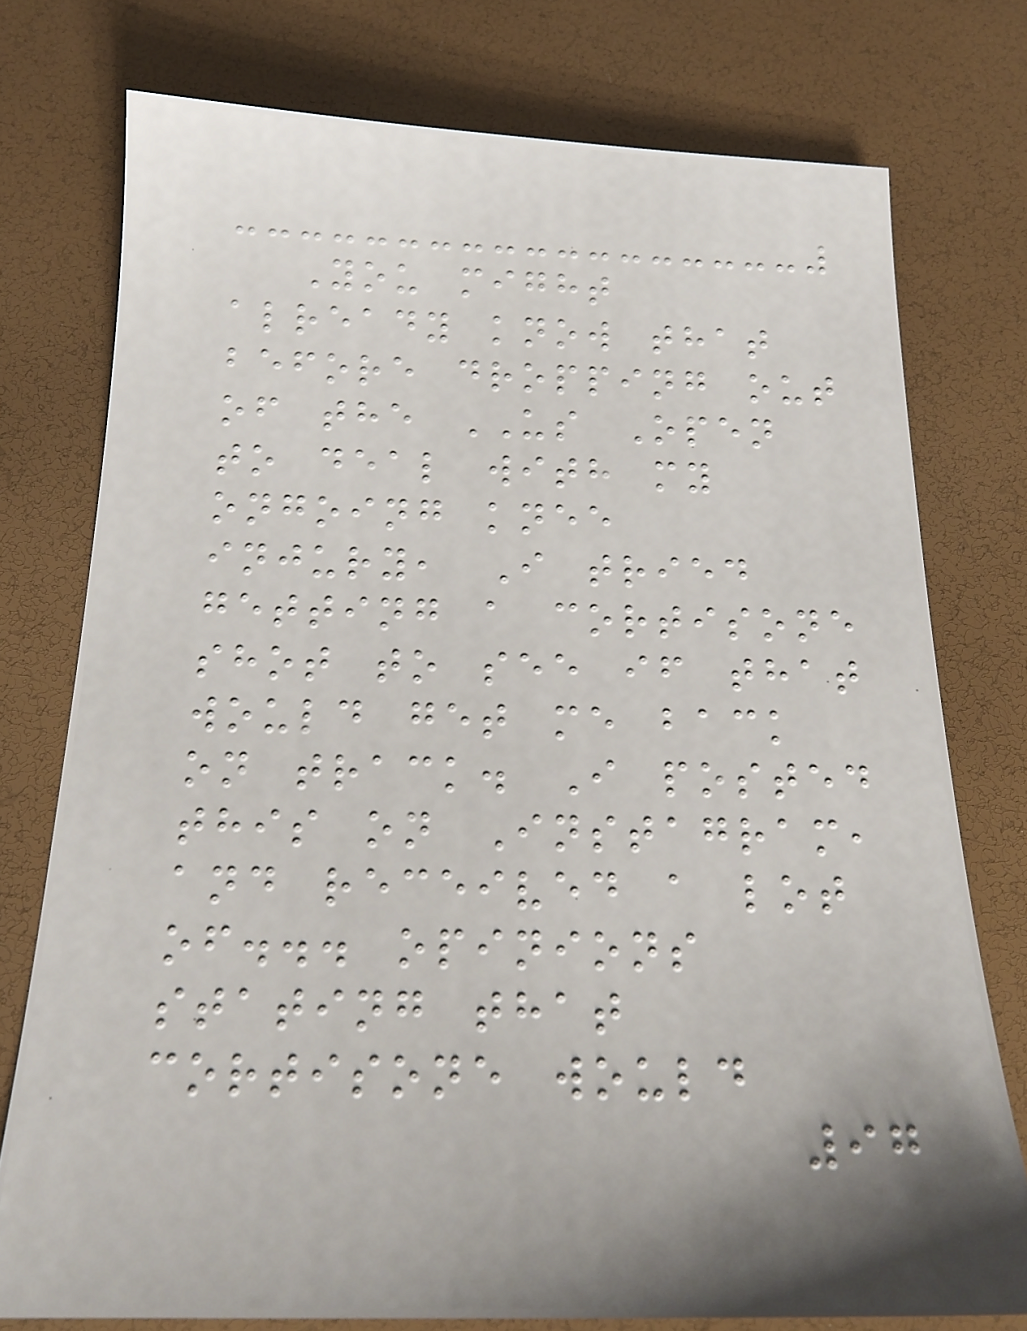You might
already know that
before dropping out
of the US Open
to deal with my
ongoing knee
injury, I tried
getting a cortisone
shot to see if that
would get me back
on track. I posted
this on Instagram,
and received a lot
of... opinions
stating that
cortisone would
97
